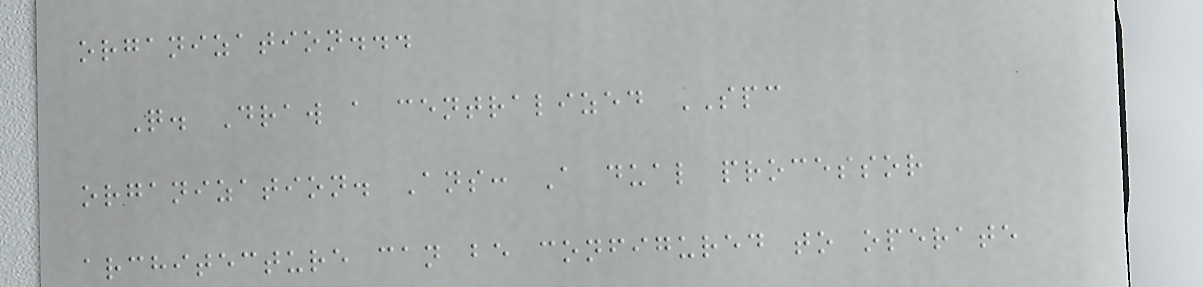organization...
Q. Draw a centralized SPC
organization. Ans: A dual processor
architecture can be configured to operate
